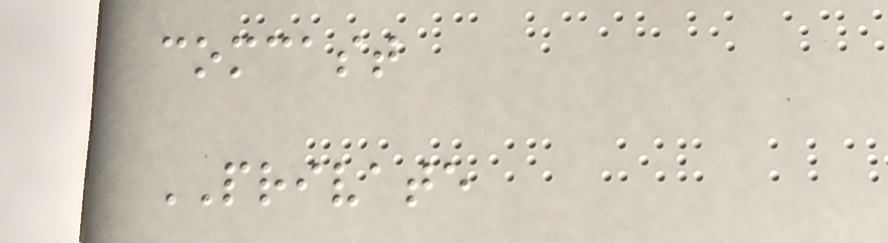comcast
PRIVATE
